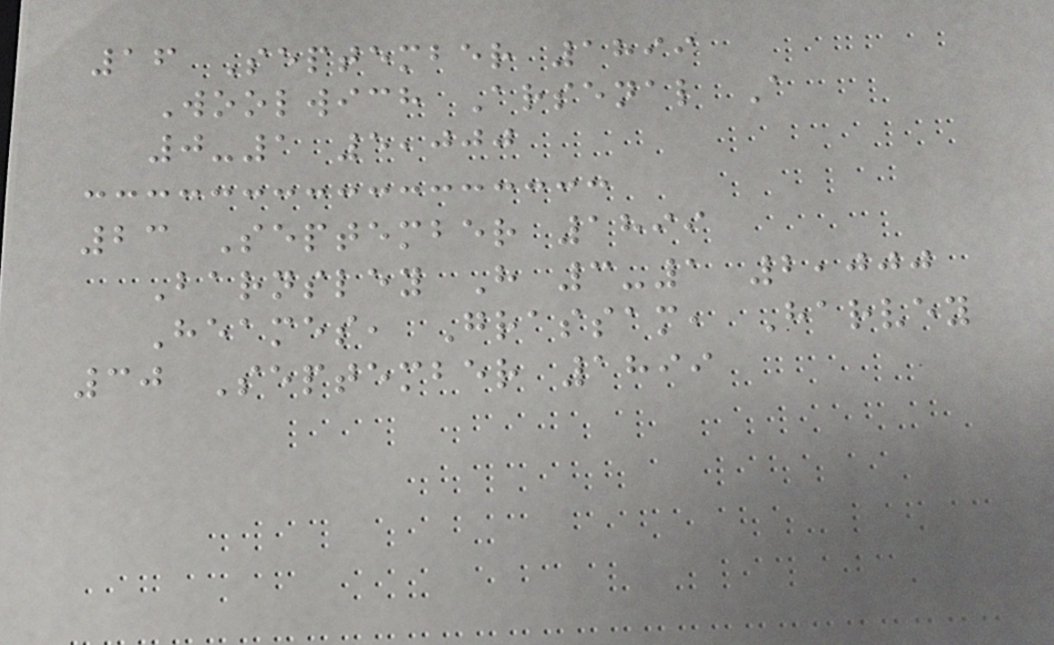16 September 1899
Woolwich Arsenal A
0-1 5,000
23 September 1899
Barnsley H 3-1 2,000
Heames, Grassam, Harvey
30 September 1899
